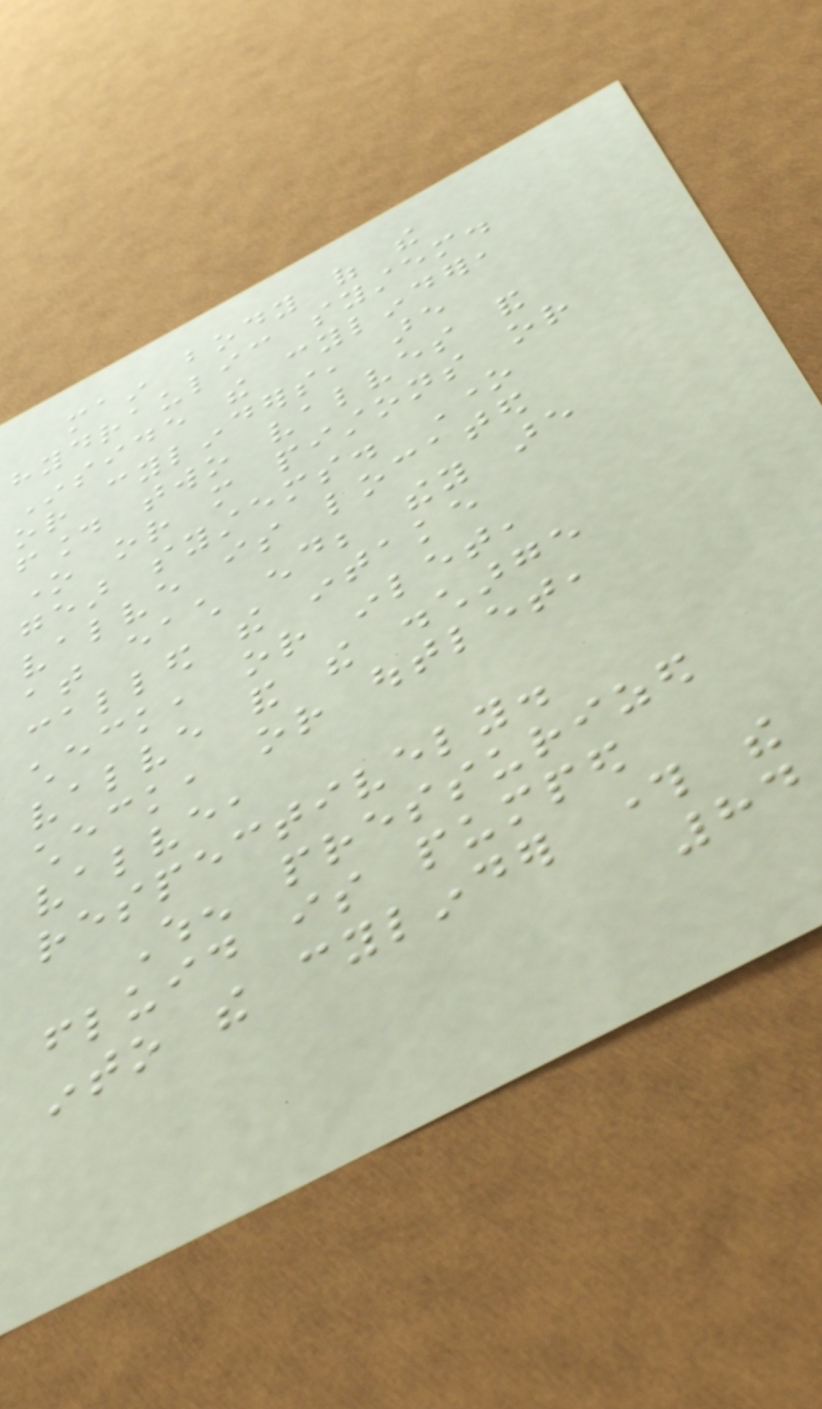main body of the
hydraulic system.
Inside the cylinder,
or cylinders, are
found two valves and
one or more pistons or
gear systems. One
valve is located
at each end; they are
called the intake
check, or inlet,
valve and the discharge
check, or outlet,
valve,
respectively.
When pressurized
fluid is pumped
into the cylinder through the
84
